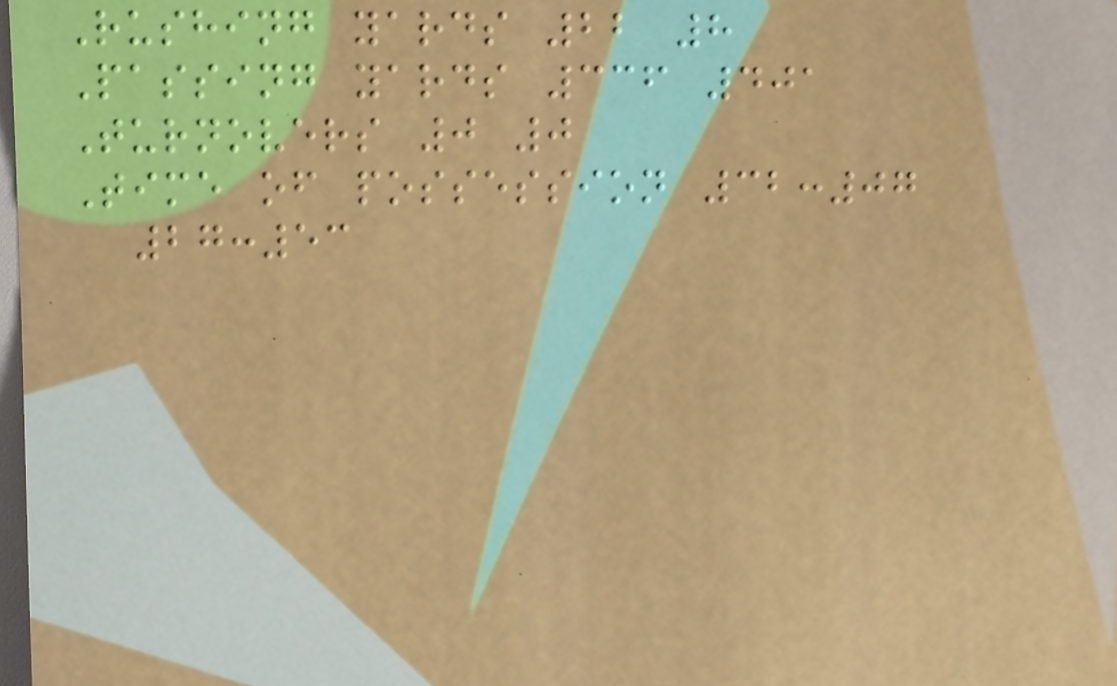Rushing yards 22 8
Passing yards 336 401
Turnovers 0 0
Time of possession 32:07
27:53
